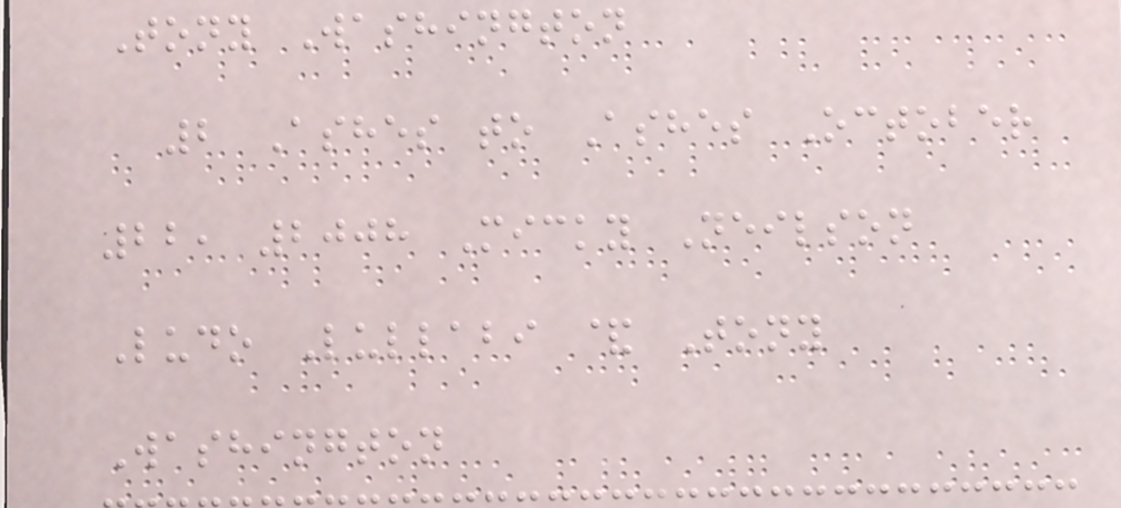Tony Washington
2 Ashes to Ashes October
22, 2008 Micky Neilson
Ludo Lullabi & Tony
Washington
